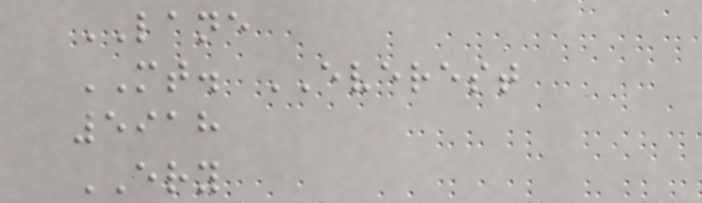LANE
MT. EVEREST
5918
ERY
